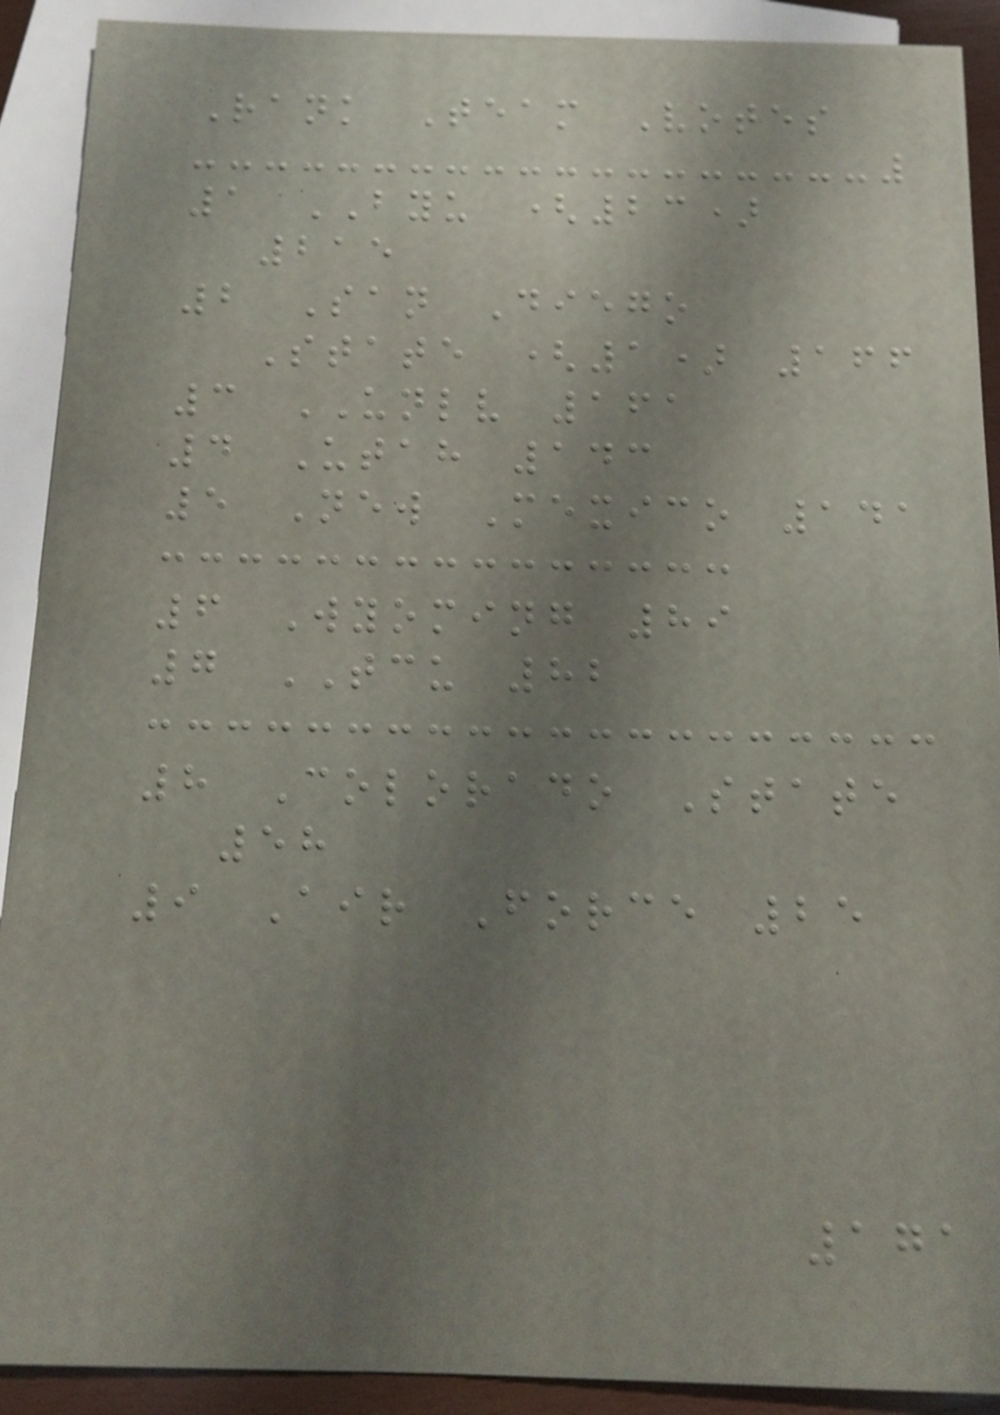Rank Team Votes
1 BYU (23)
215
2 San Diego
State (1) 166
3 UNLV 161
4 Utah 143
5 New Mexico 141
6 Wyoming 89
7 TCU 82
8 Colorado State
58
9 Air Force 25
171
